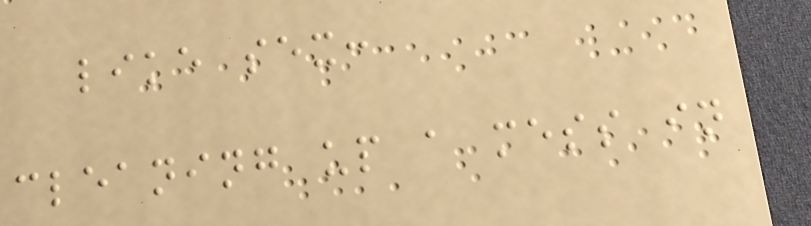like sex:
cleaning up a mess in
